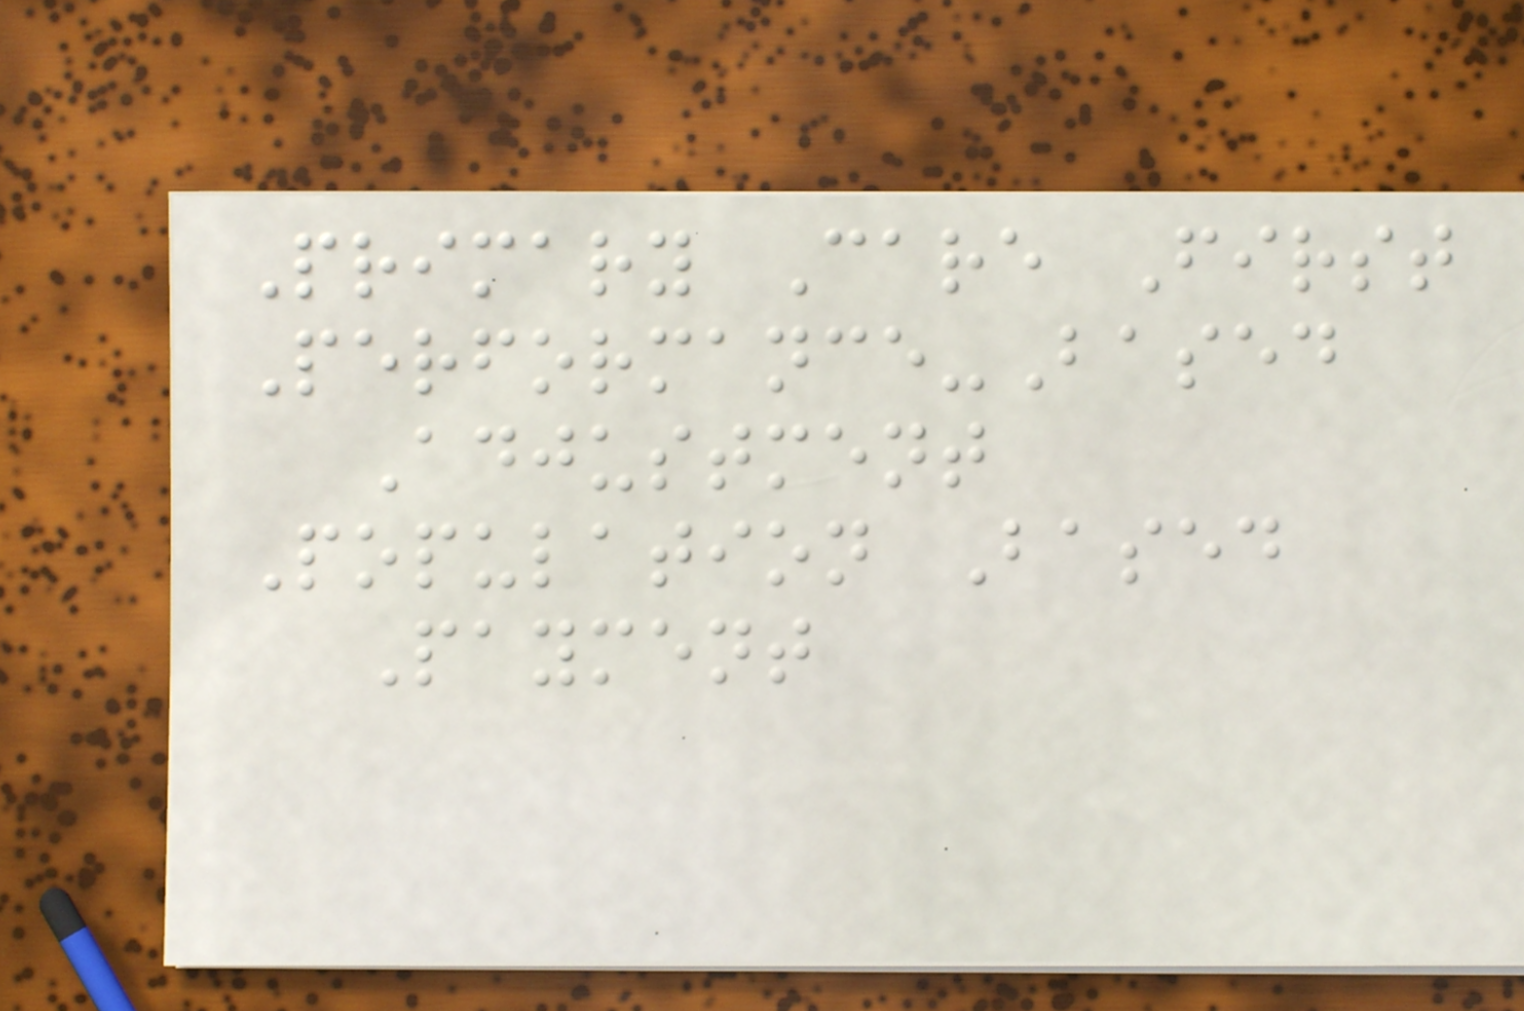Primary Care First
Performance-Based
Adjustment
Population Based
Payment
